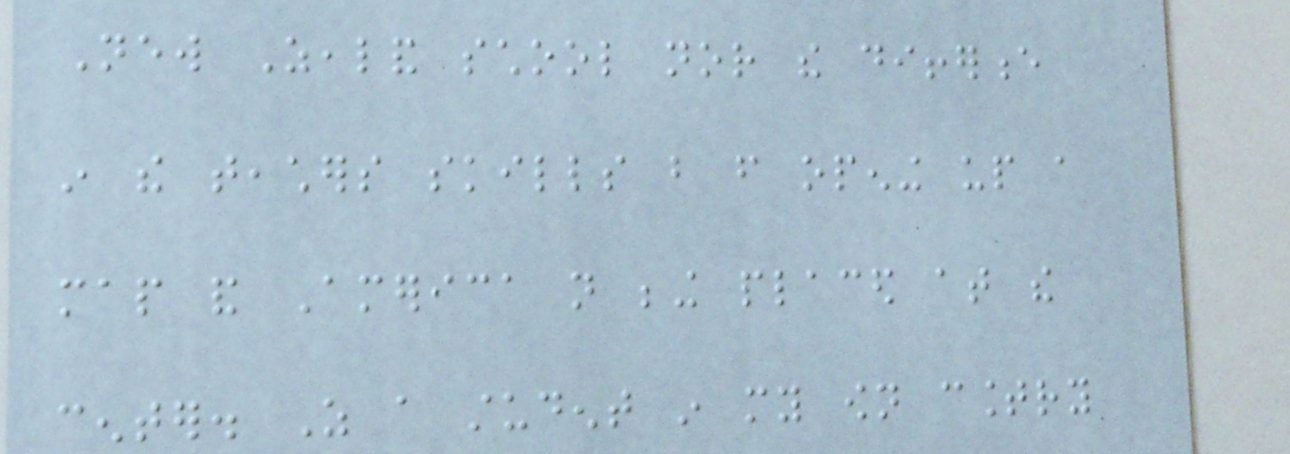New Zealand school nor the difference
in the teachers skills but from opening up a
map and America not being placed at the
center. As a student in my own country
